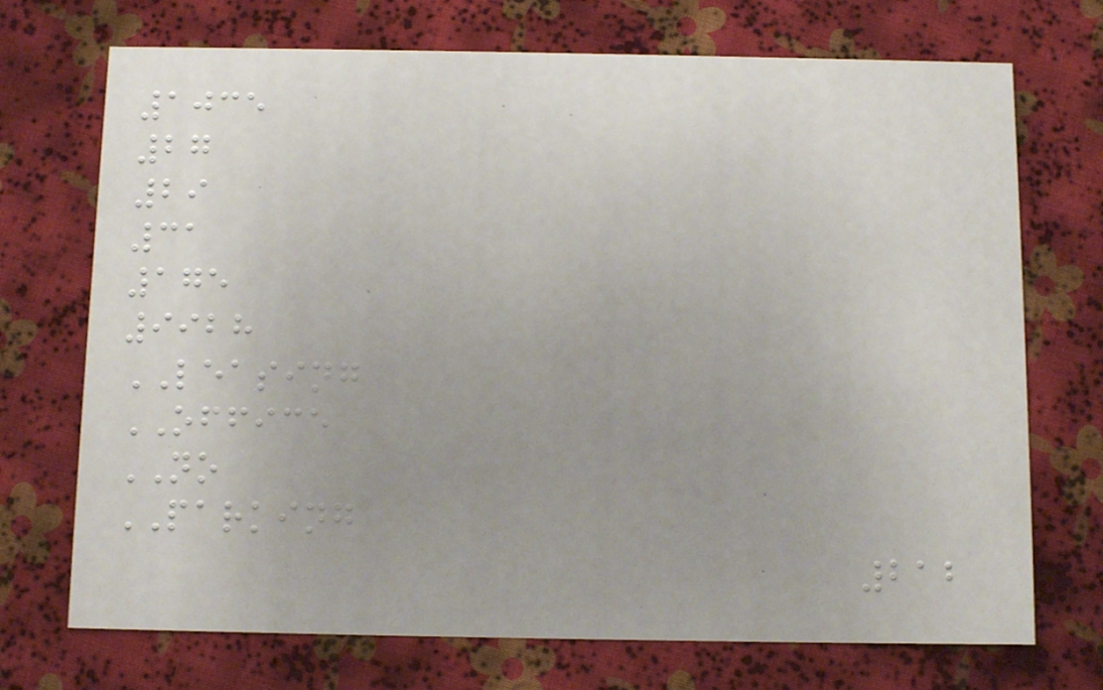1035
27
29
31
175
9928
LEASING
OFFICE
NO
PARKING
212
